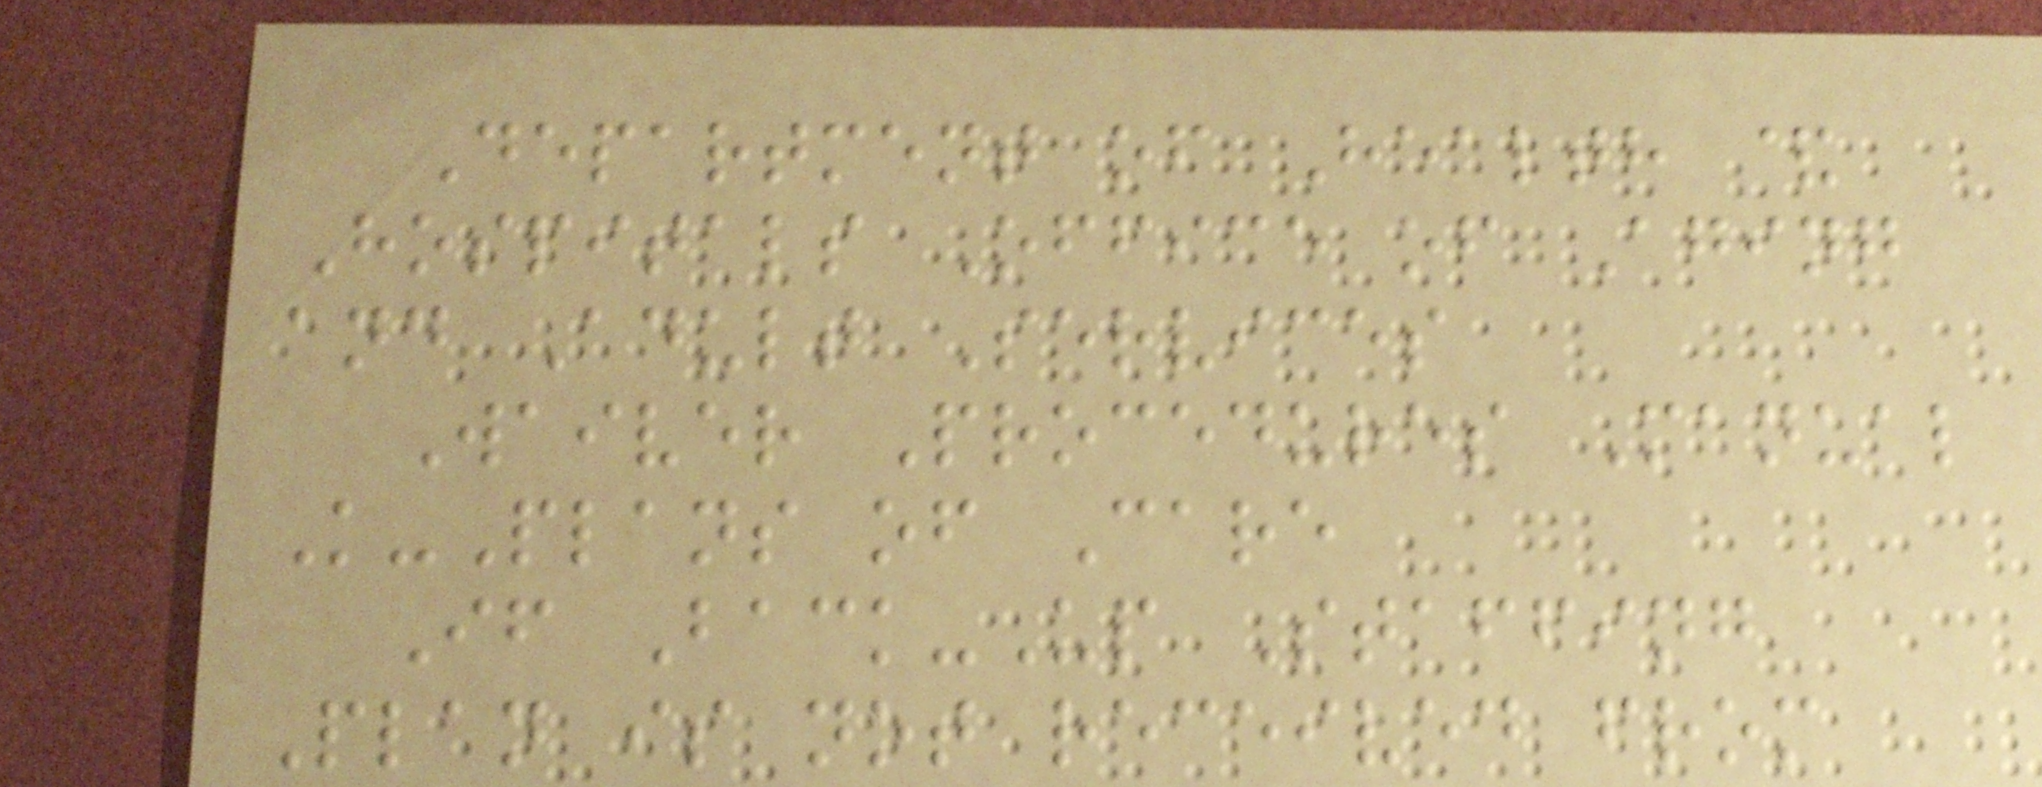Department of Health &
Hospitals Office of Aging
and Adult Services
Waiver Procedures Manual
K-Plans of Care
If Back-Up Staffing
Plan is not received from
